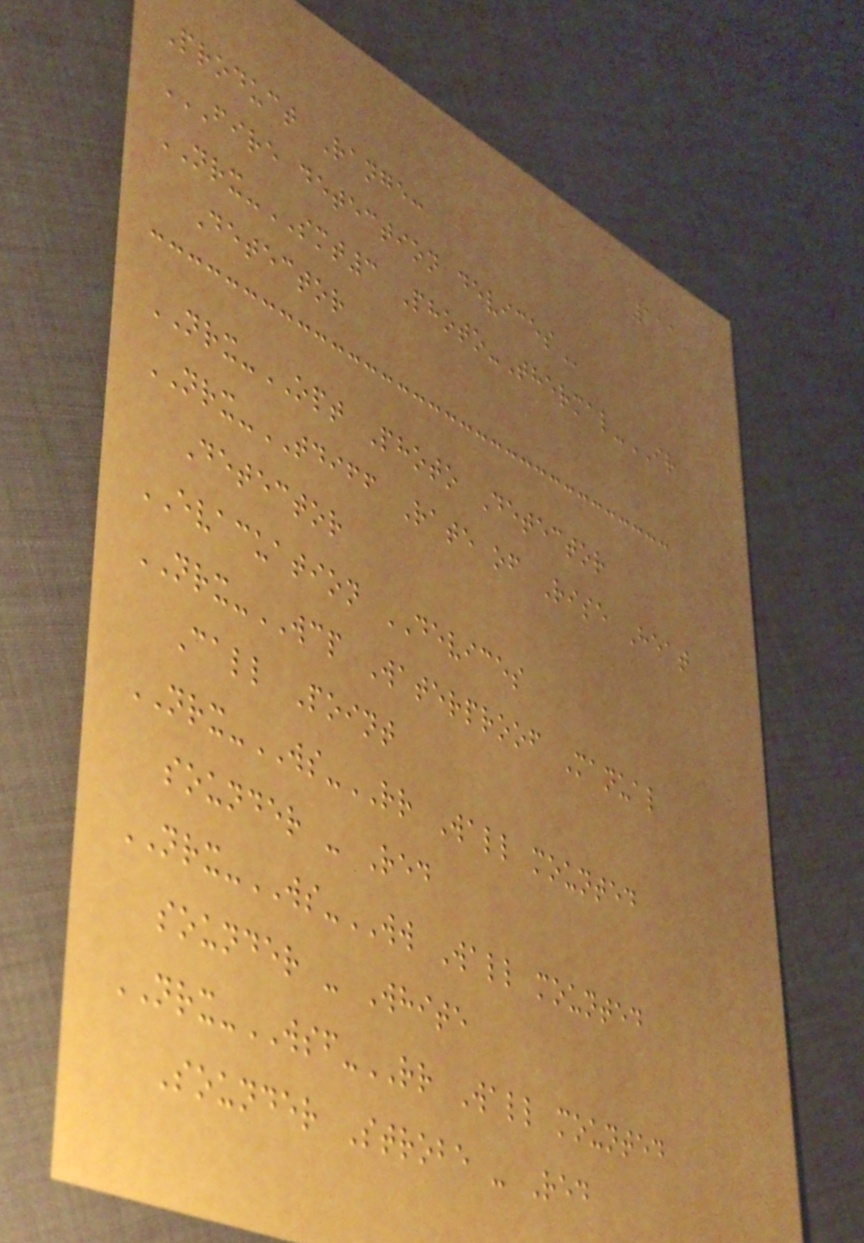111
Product Range:
FIRE DETECTION DEVICES
NRX-SMT3 Photo-Thermal-IR
Detector
NRX-OPT Photo Detector
NRX-TDIFF Rate of Rise Heat
Detector
EVACUATION DEVICES
NRX-WCP Waterproof Manual
Call Point
NRX-WS-RR Wall mounted
sounder - Red
NRX-WS-WW Wall mounted
sounder - White
NRX-WSF-RR Wall mounted
Sounder Strobe - Red
